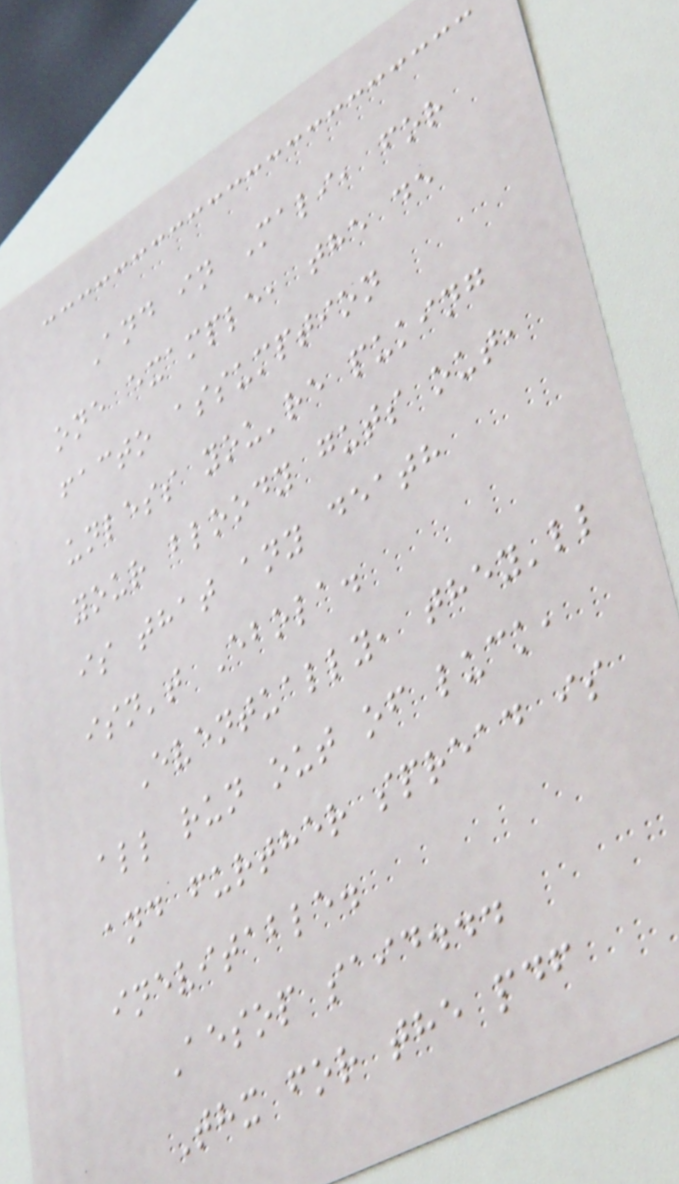And in Mali, for
one example, the de
facto assumption
unless you're puking
your bloody guts out,
is that any death
isn't Ebola.
Eventually, they'll
all run out of luck,
and further spread is
inevitable.
Aesop said...
Thx for the pdf
